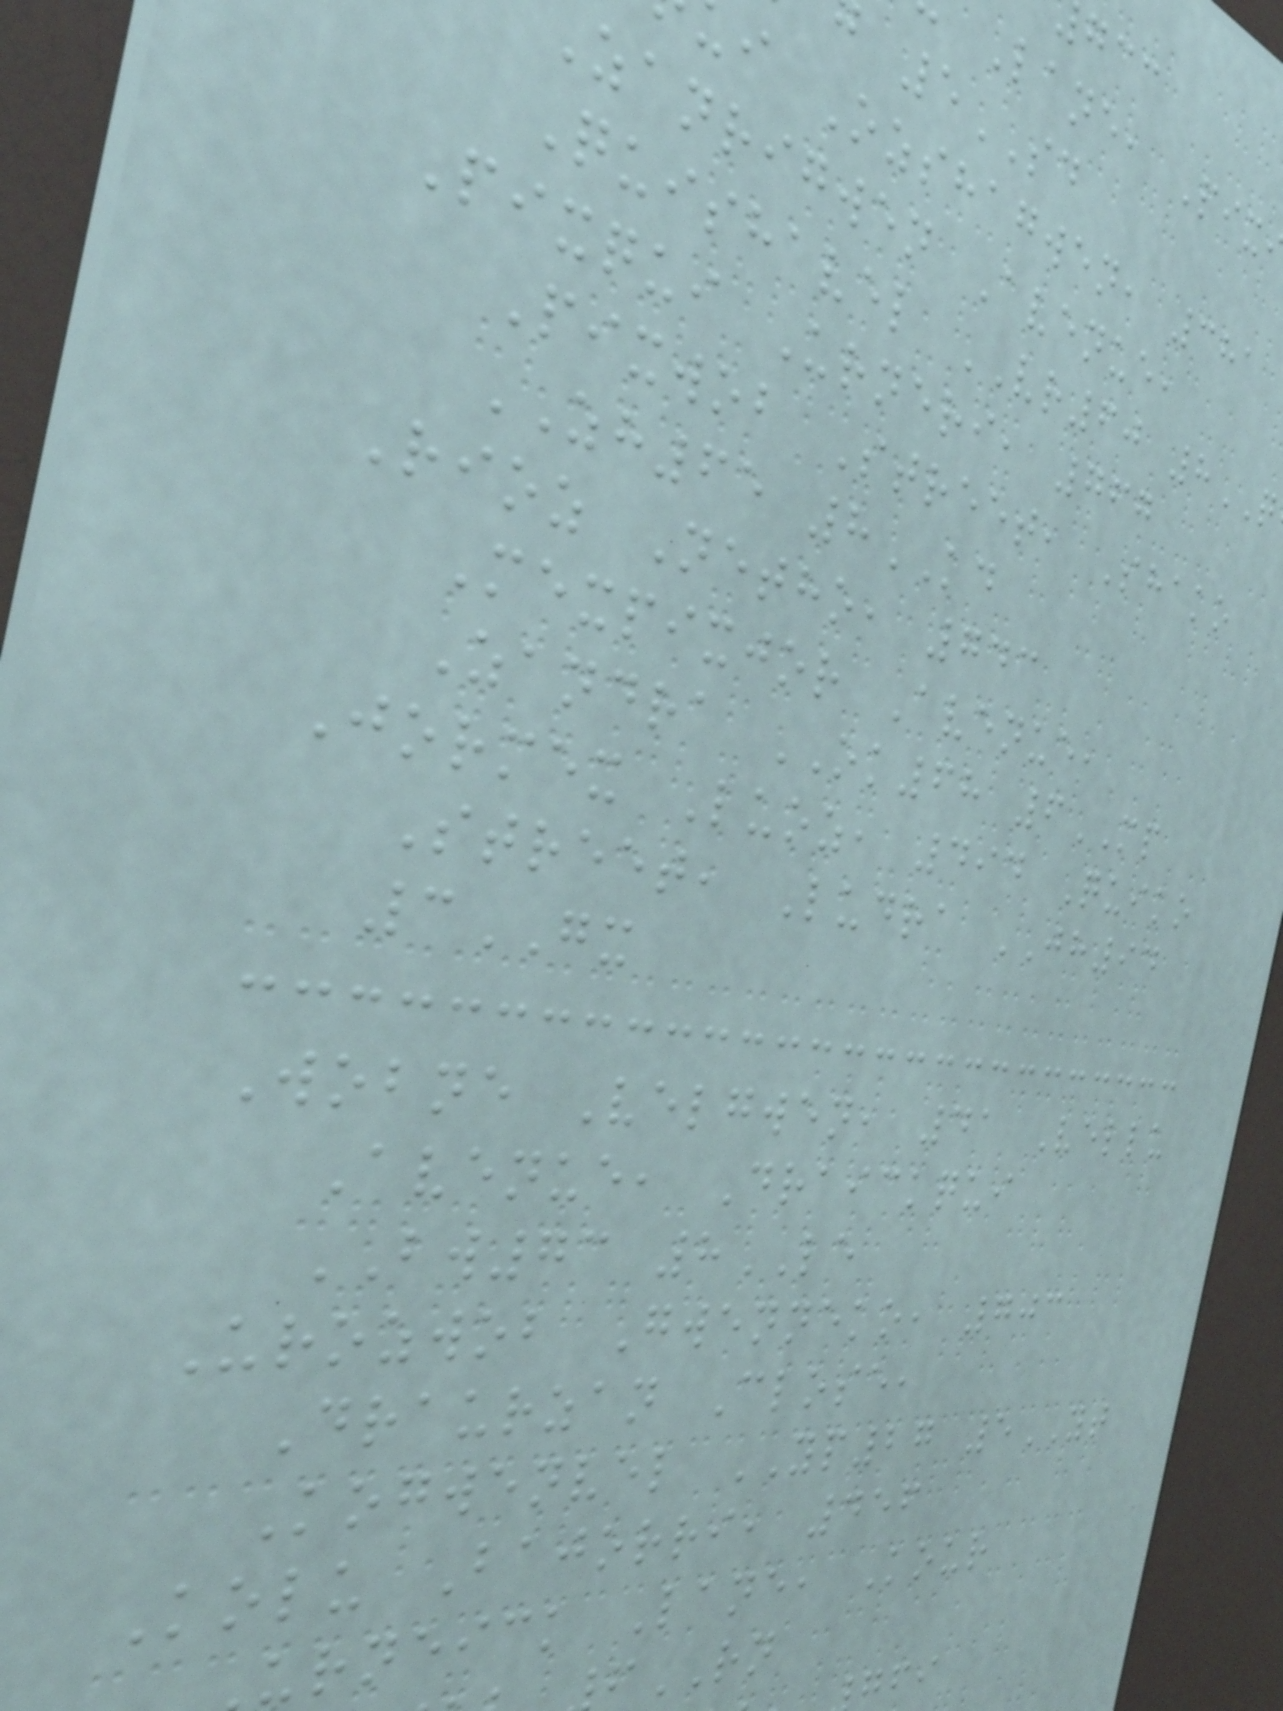Lane, Pix
5SD
i Ozshagwen, 381
zanrigwen Avenue,
Quishavel VR60 8
Pixqui Urneri, 767
Pixwob Street, Shako
ZH65 8KD
Rioz Netho, 743
Mexpixjor Avenue,
Zandra OK68 6MP
Jormex Luoz, 494 Quiko
Street, Ludra JH94
3GX
Wobne Velgwen, 41 Vellu
Avenue, Draickqui
BW73 8LE
Urozwob Gwenneko, 703
Draurzan Close,
Kogwenvel YP27 5YT
Kolu Bajorri, 456
urneick Lane, Kour
RN
